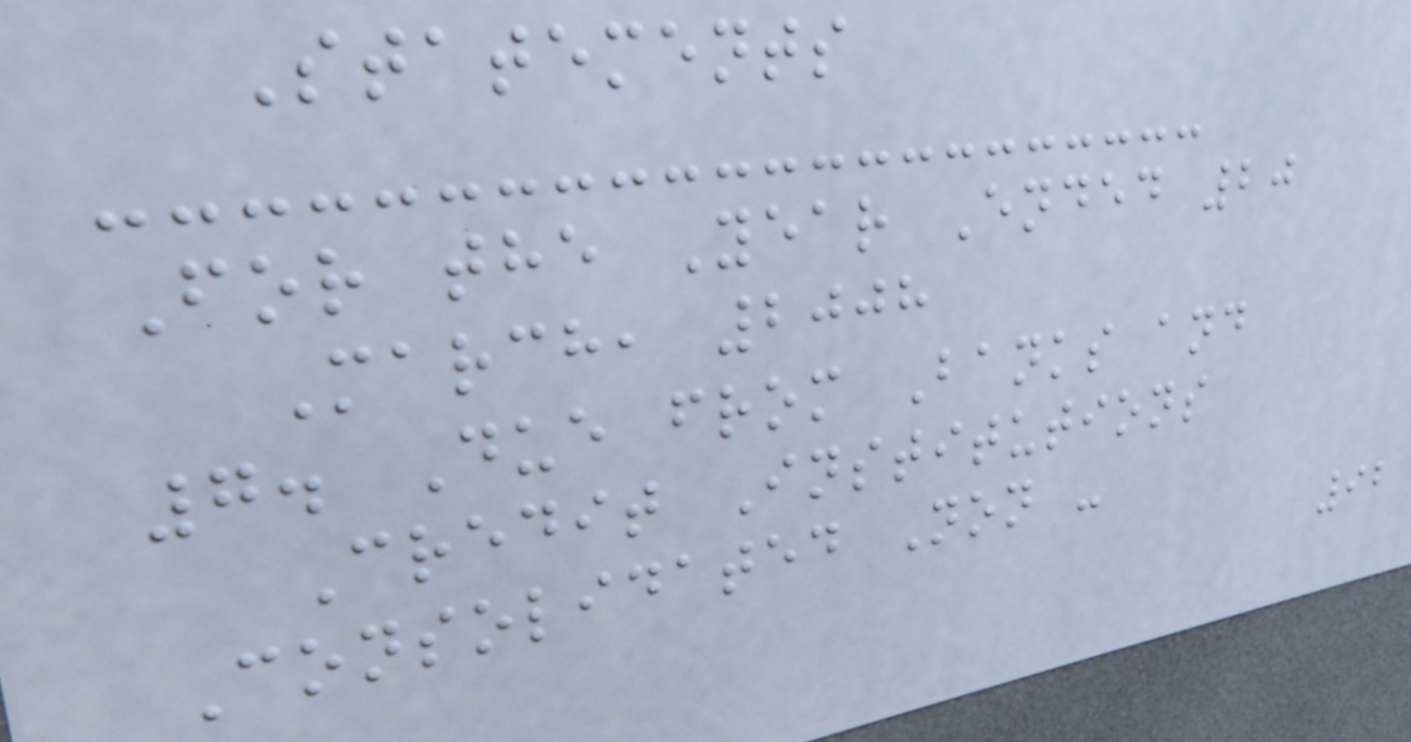Statements
For the Year Ended 20
March, 2008
7. Due from Banks and
Credit Institutions
Consolidated Non -
92
